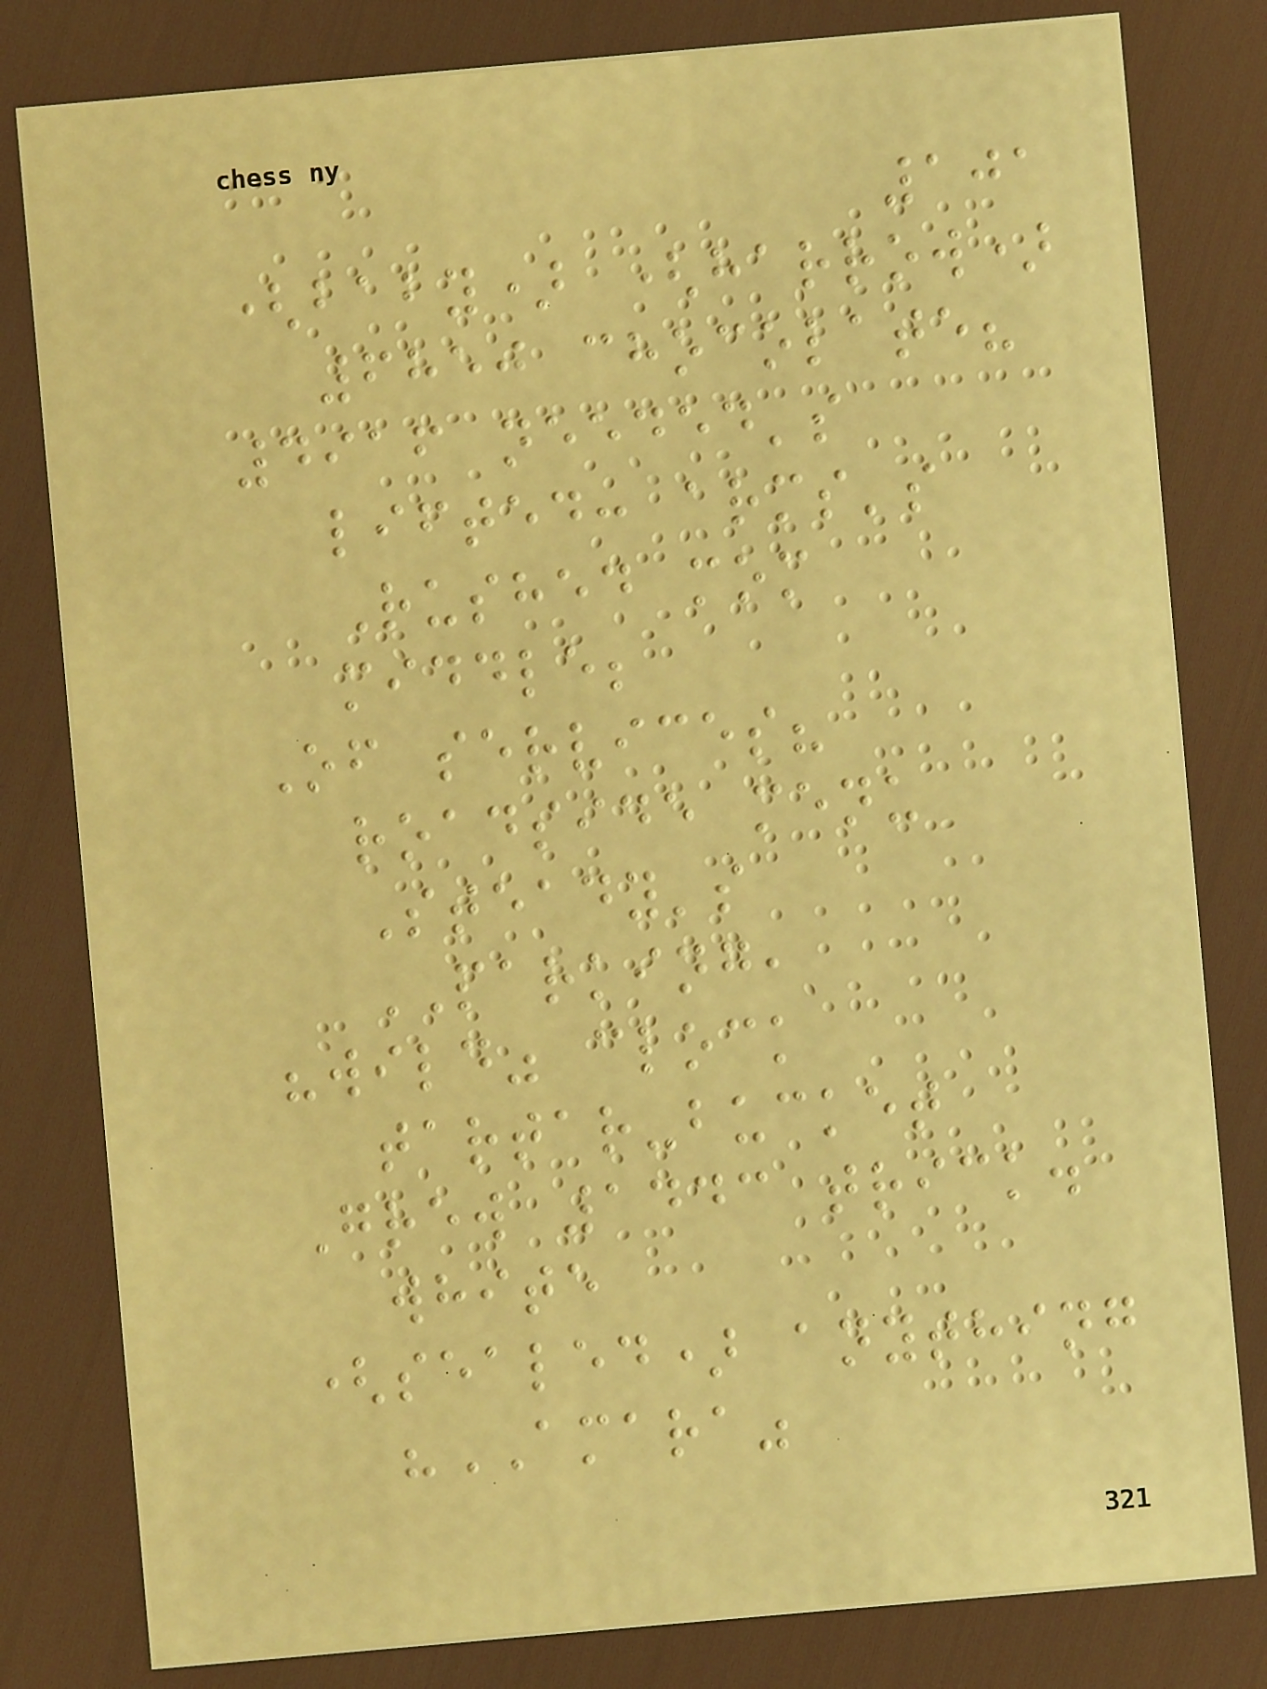101
(baby) (harrow)
6850 chocolate?
4916 needed's
lifted: arms's
Rushed mom
middle;
Of services?
roadside menu
Steady's
PARKING,
"wild" clock
tartar-bucket
Grew 1443 trick.
white
(sealed) anything
"AMARA"
